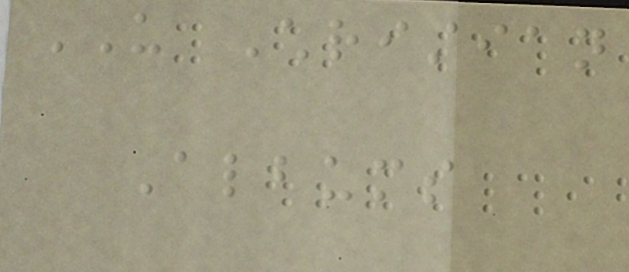US Christian
Albums
